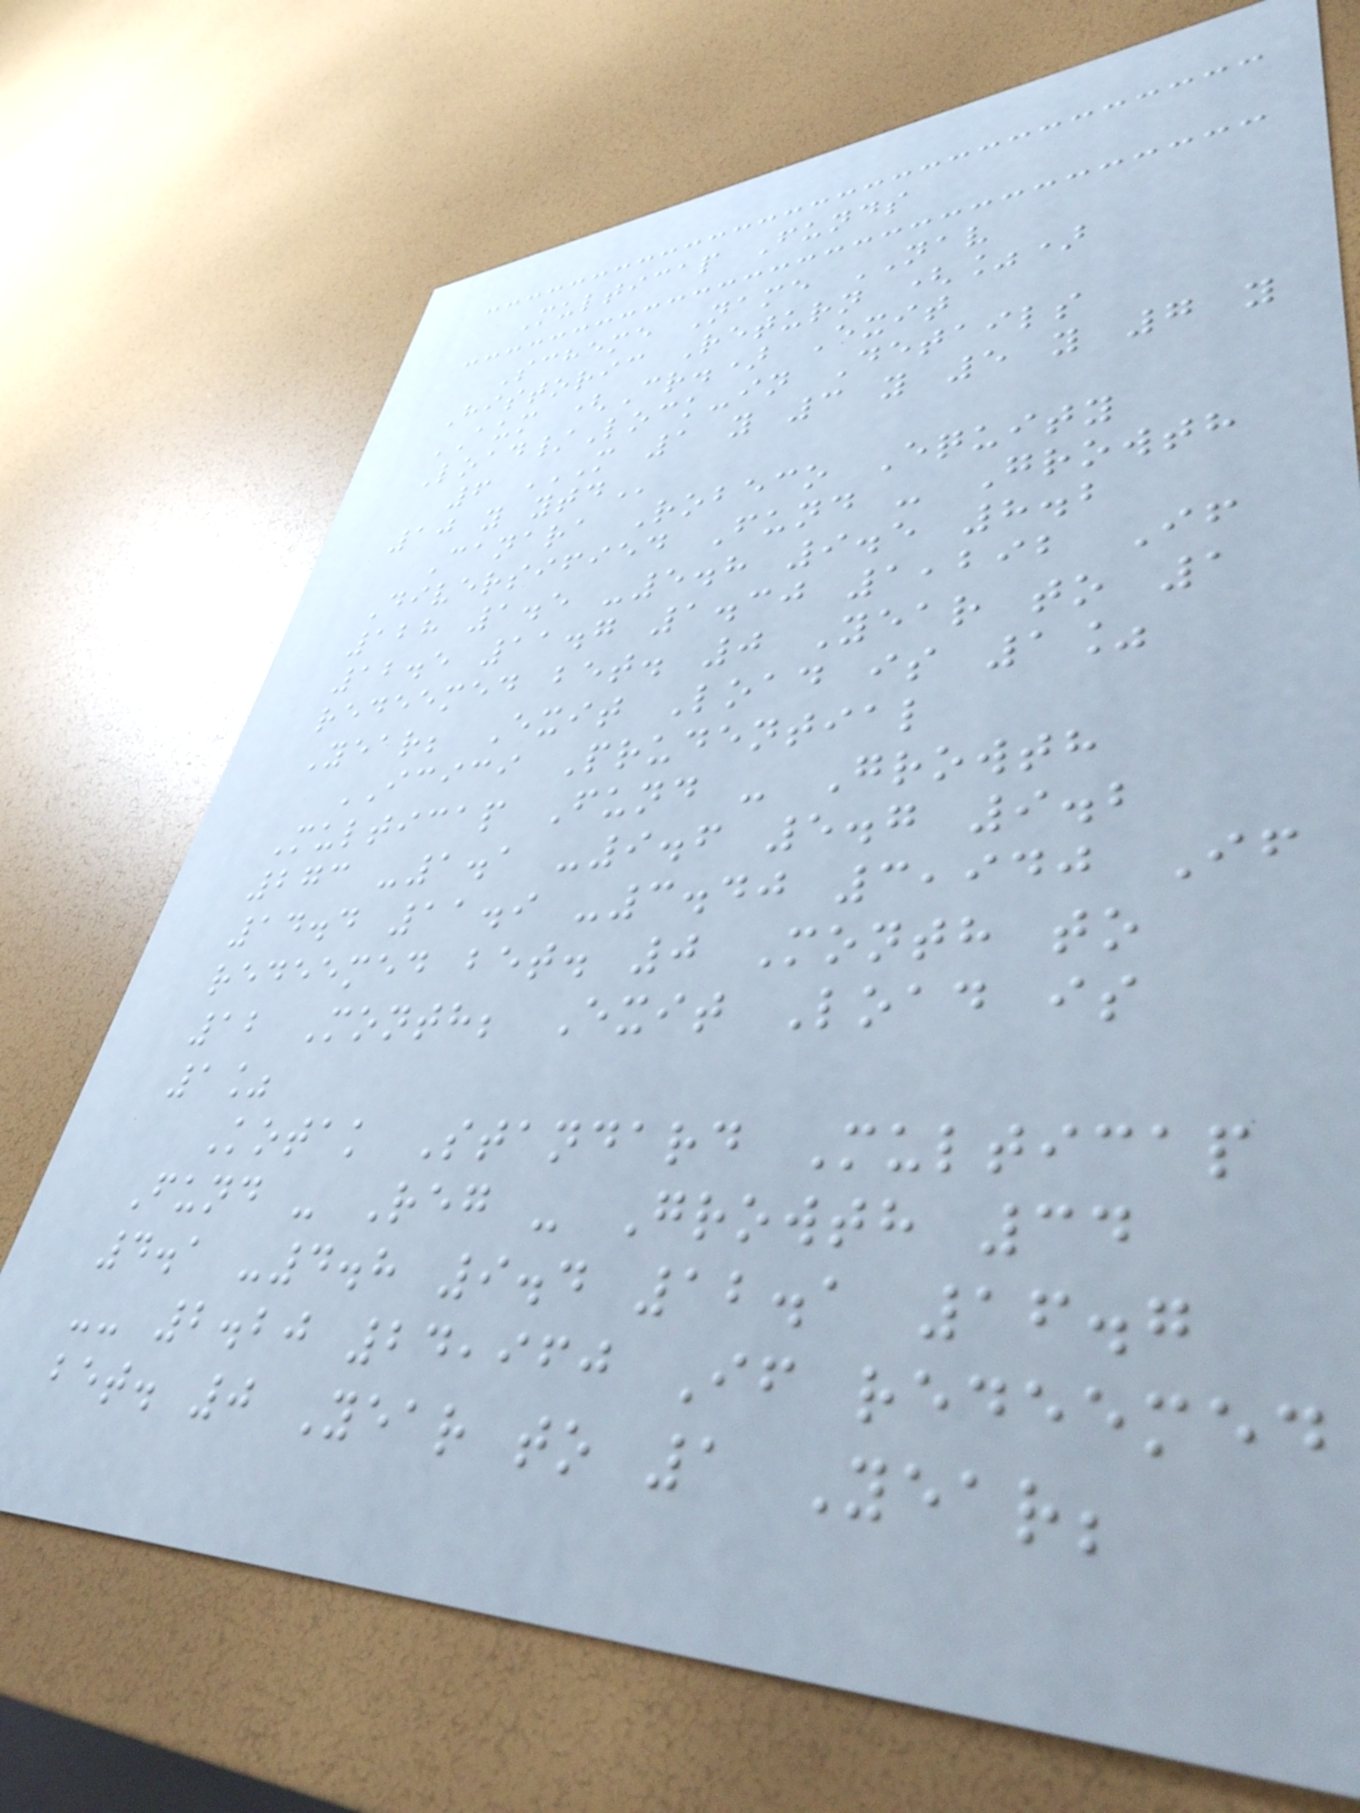Multicap Funds
Scheme Name NAV
Historic Return (%)
AUM (Cr.) Exit
Load/Lock-in Details
6 M 1 Y 3 Y 5 Y 7 Y
10 Y YTD
Canara Robeco Equity
Diversified Fund - Growth
128 1.5 -5.8 9.5 8.2
12.5 11.7 1.30 1,292 If
redeemed bet. 0 Year to 1
Year; Exit Load is 1%
ICICI Prudential
Multicap Fund - Growth
273 -1.1 -9.6 5.7 9.2
14.4 11.9 -3.40 3,940 If
redeemed bet. 0 Month to
12 Month; Exit Load is
1%
Kotak Standard Multicap
Fund - Reg - Growth 34
4.1 -4.8 9.4 12.1 16.7
-- 2.20 24,960 If redeemed
bet. 0 Year to 1 Year;
